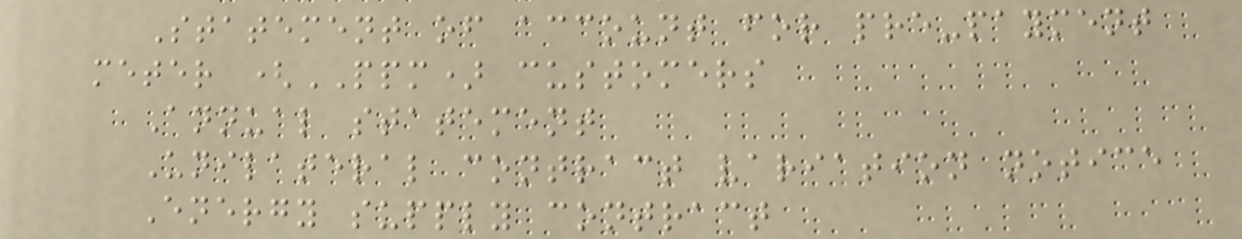Statement of account for pre-payment
meter (PPM) customers
Annual statement
Unilateral contract variation notice
Energy supply contract
